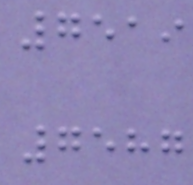7519
7587
